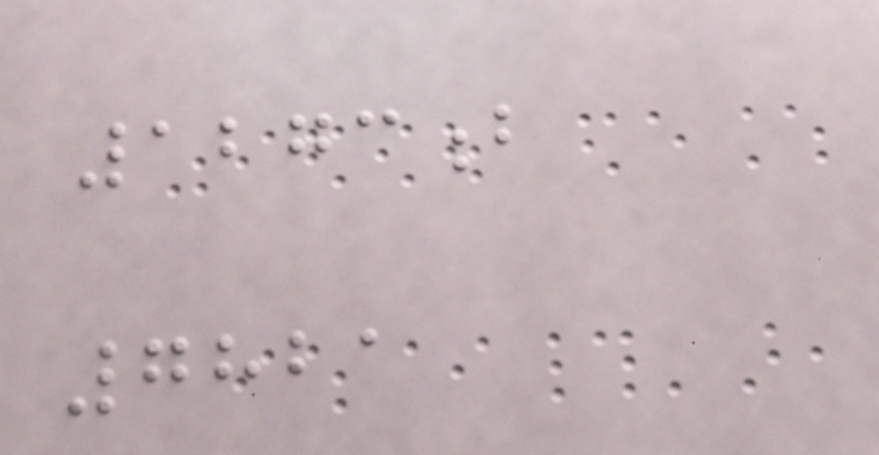1273b
7821
